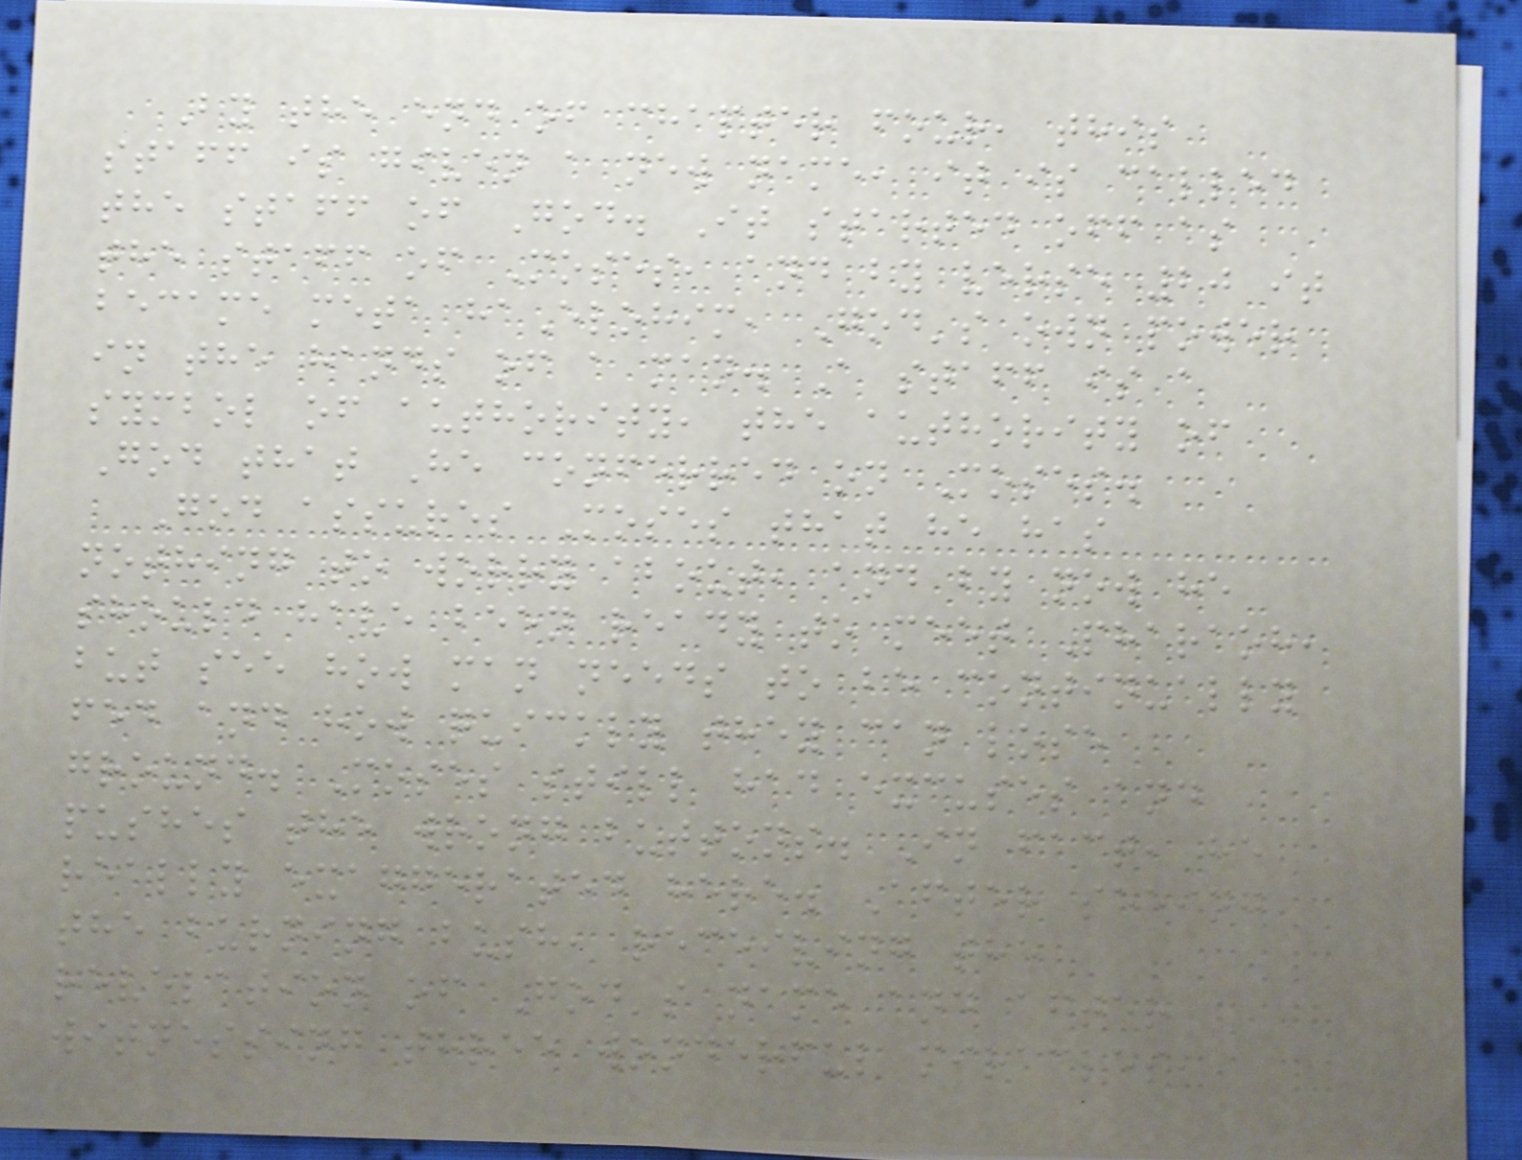By the end of chapter four, this
staff is given a new name, it is called
the staff of God. It started off as
the staff of Moses, and by verse 20 it
became meta haElohim, God's own power
in the hands of a man. A staff is a
symbol of authority, the authority of
God that He conferred on Moses.
God assures Moses that he has
nothing to worry about, and by now he
should have been ready to meet Pharaoh,
but see how man needs to be continually
fed and how quickly they can lose
ground. Moses still had excuses and
pushes the wrong buttons. In fact, he
really exaggerated here. After seeing
the burning bush, receiving the
revelation of God's name and after
witnessing three wonderful miracles,
